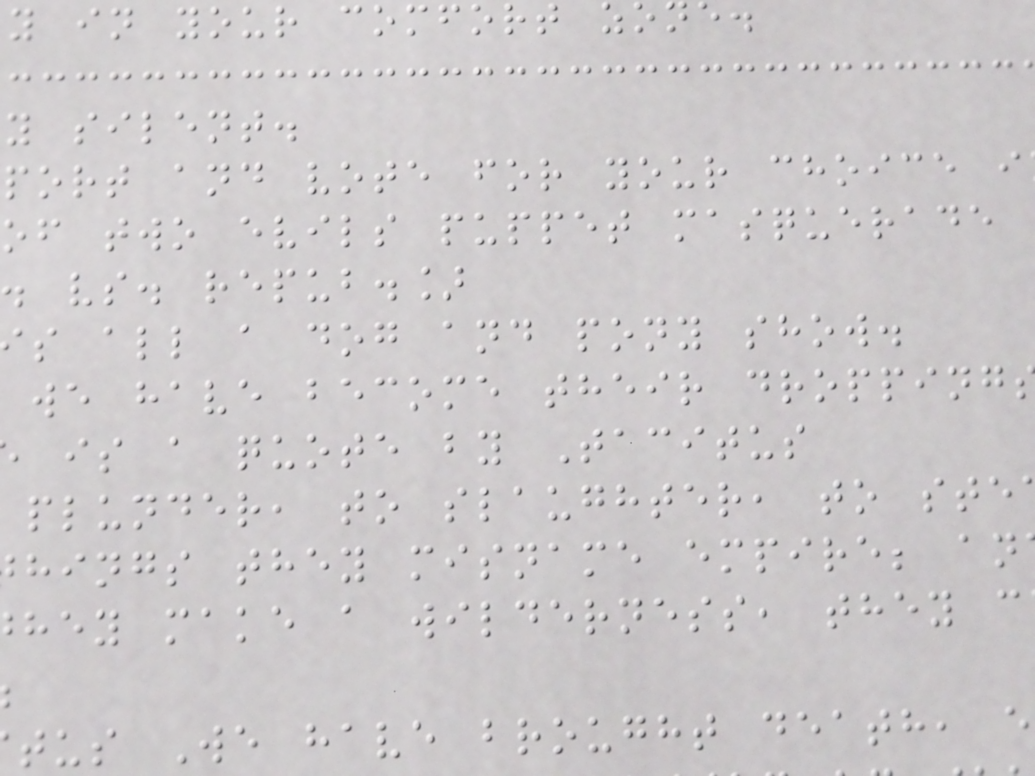y in your comfort zo
y silent.
port and vote for your choice i
of two evils puppet masquerade
. vs. repub.]
s all a dog and pony show.
we have become their dropping
is a quote by Tacitus
plunder, to slaughter, to ste
hings they misname empire; an
hey make a wilderness, they c
tus We have brought death, e
